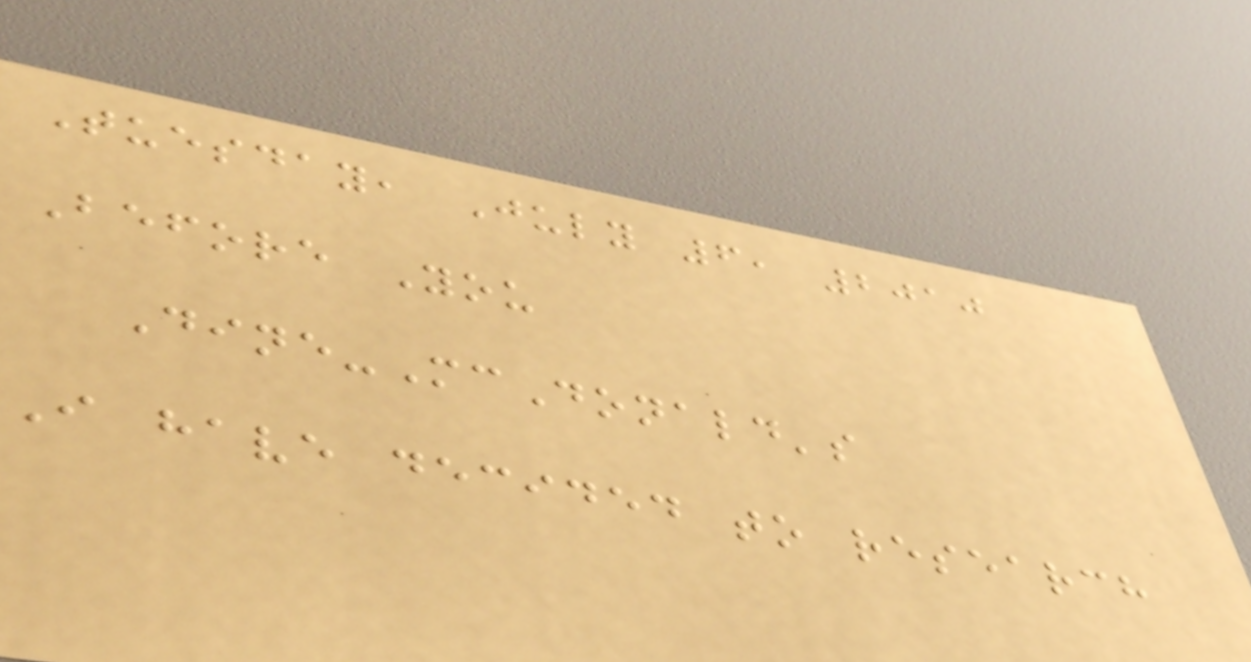Tuesday, July 6, 2010
Before You
Dine-McDonald's
I have decided to research
